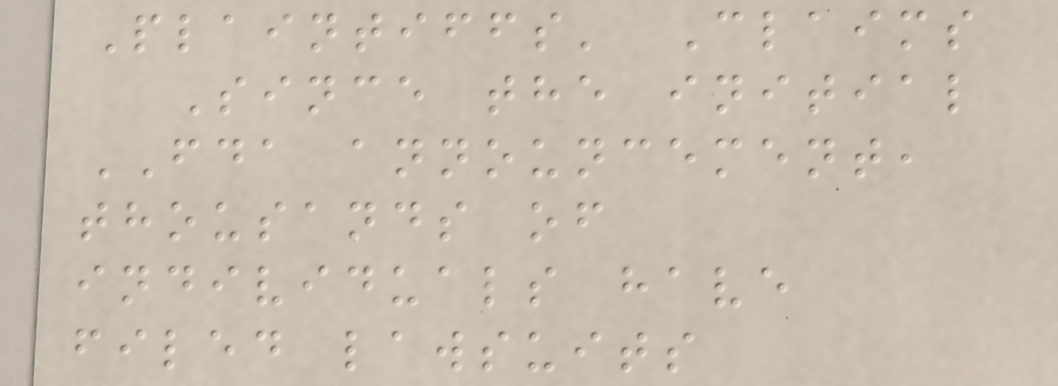Plaintiffs' Claims
Since the initial
FDA announcement,
thousands of
individuals have
filed lawsuits
